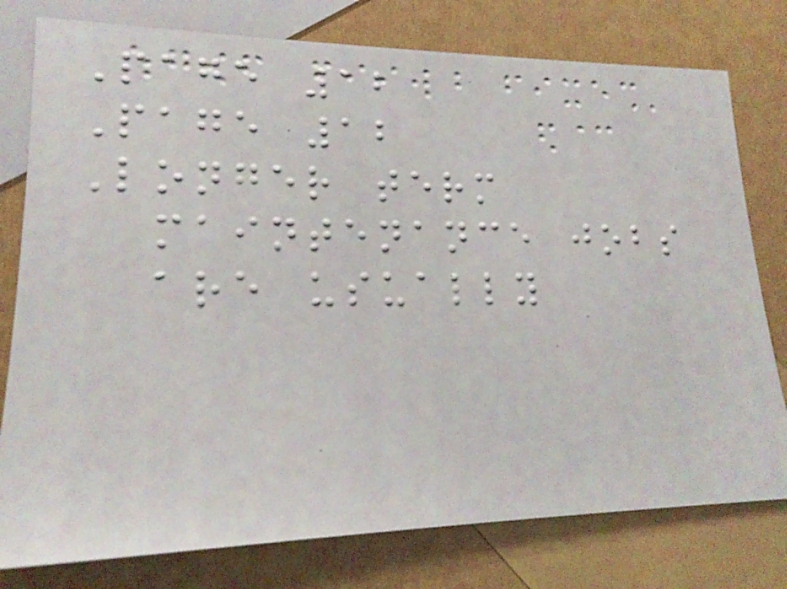Page 12
Page 12
Longer term
maintenance jobs
are usually
